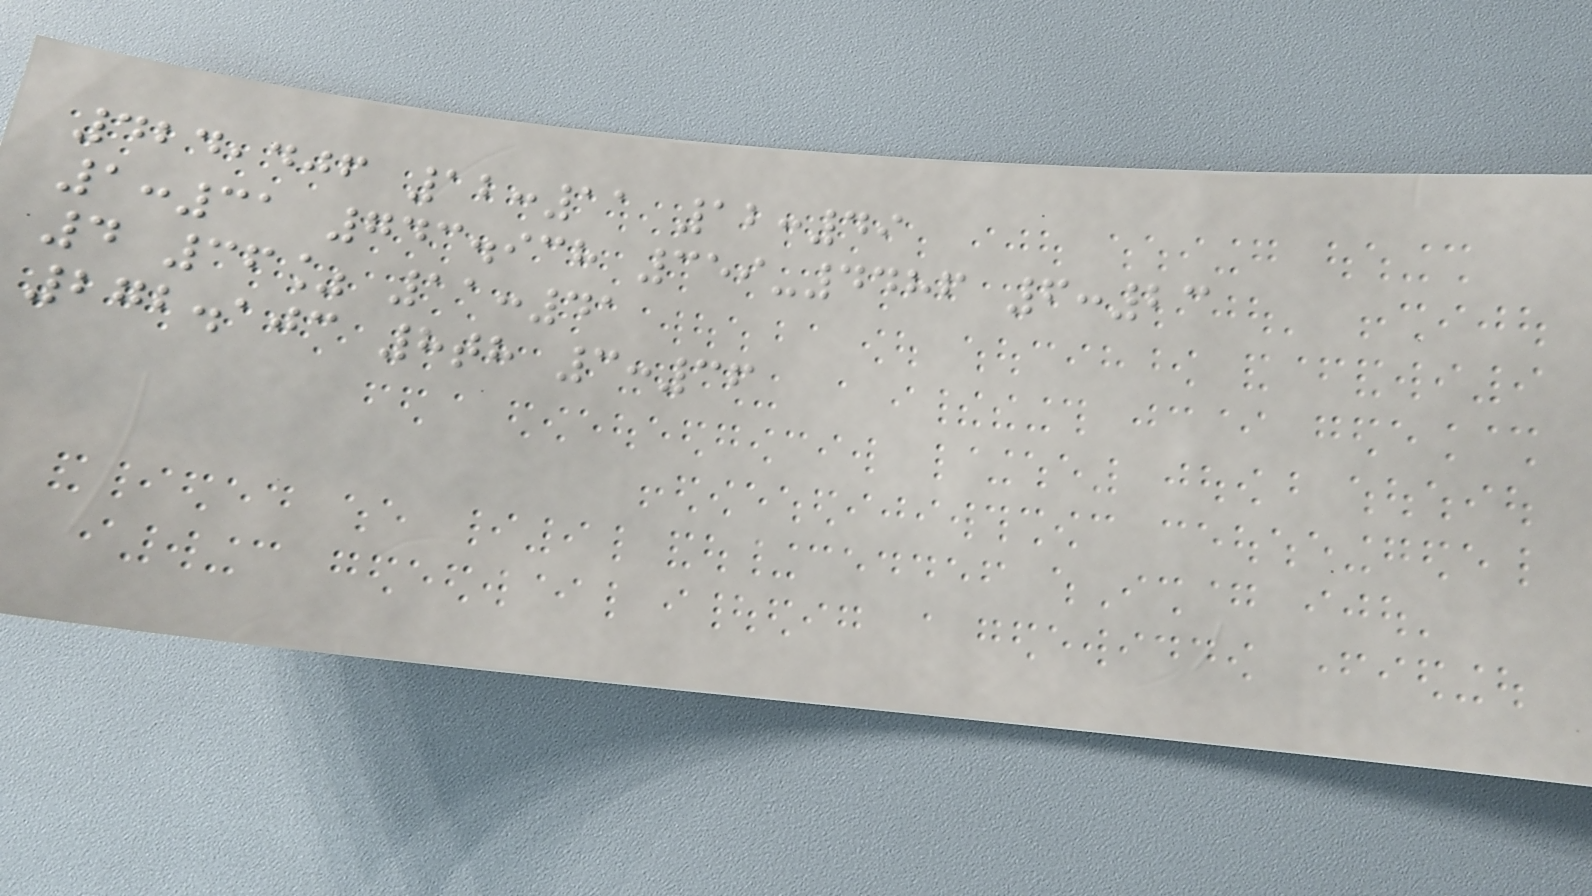424,406 12:11 12:49
1:31 743.938 359-4486 6:23
4 36% 11:41
272.103 8th 3:36
